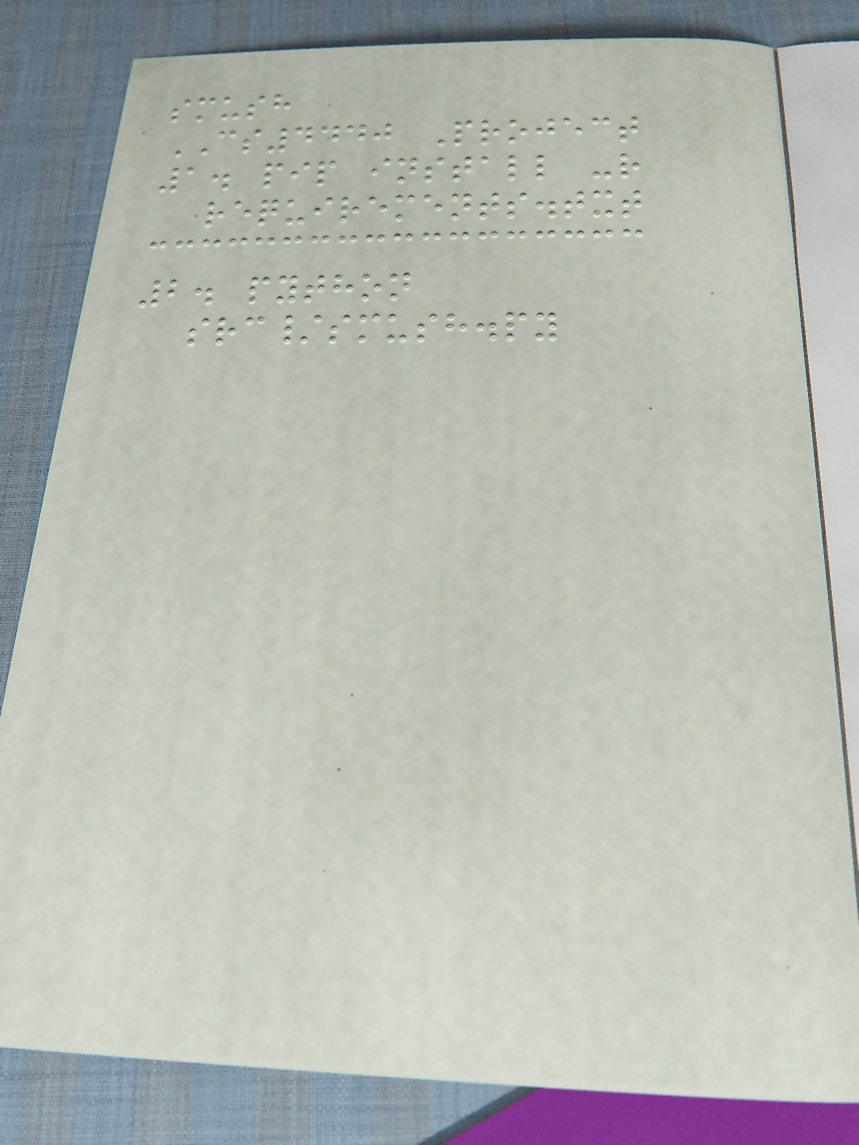smush
CS4440 Project
1. pip install -r
requirements.txt
2. python
src/smush.py
